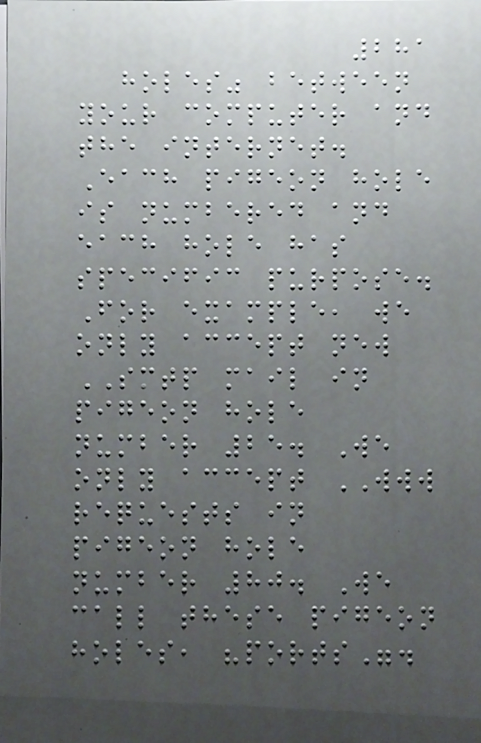281
holes" between
your computer and
the internet.
Each pigeon hole
is numbered and
each hole has
specific purpose.
For example, we
only accept new
SMTP mail in
pigeon hole
number 25. We
only accept WWW
requests in
pigeon hole
number 80. We
call these pigeon
holes, "ports".
